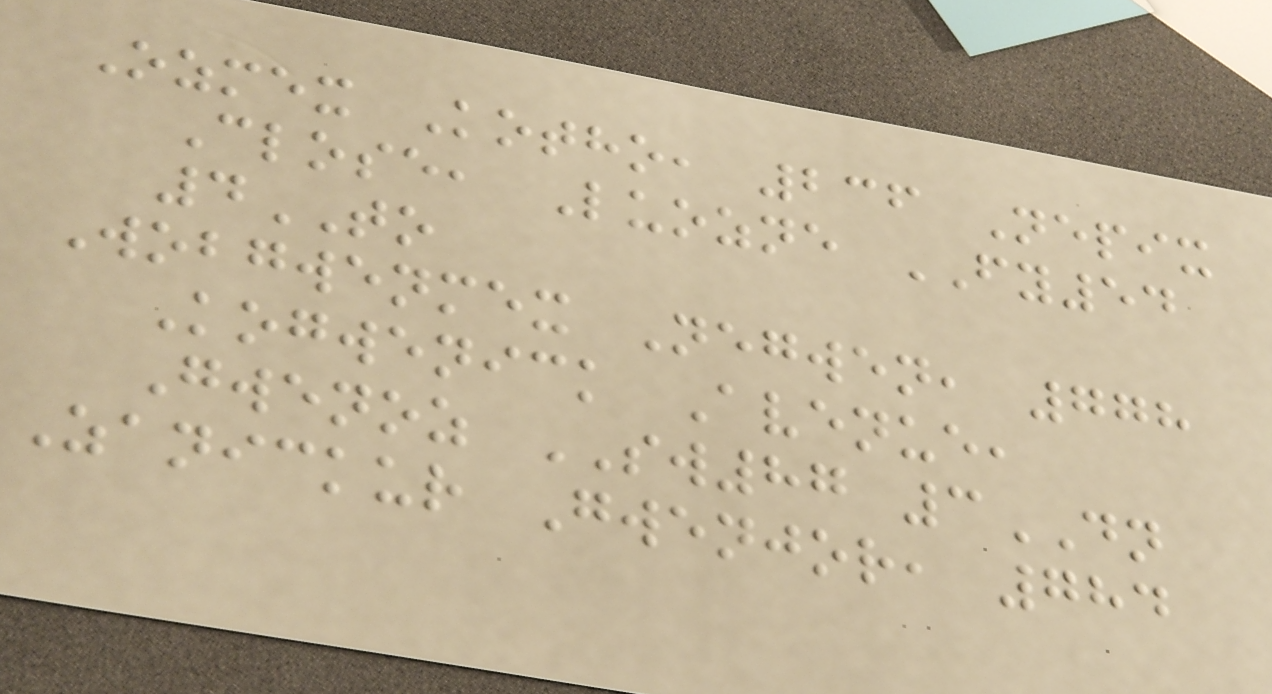Ozmex Kotho, 236 Nepix
Close, Luozne FY54
4TO
Wobgwenmex Negwen, 778
Kogwenick Avenue,
Gwenoz SW87 3DN
Zanickur Gwenjor, 784
